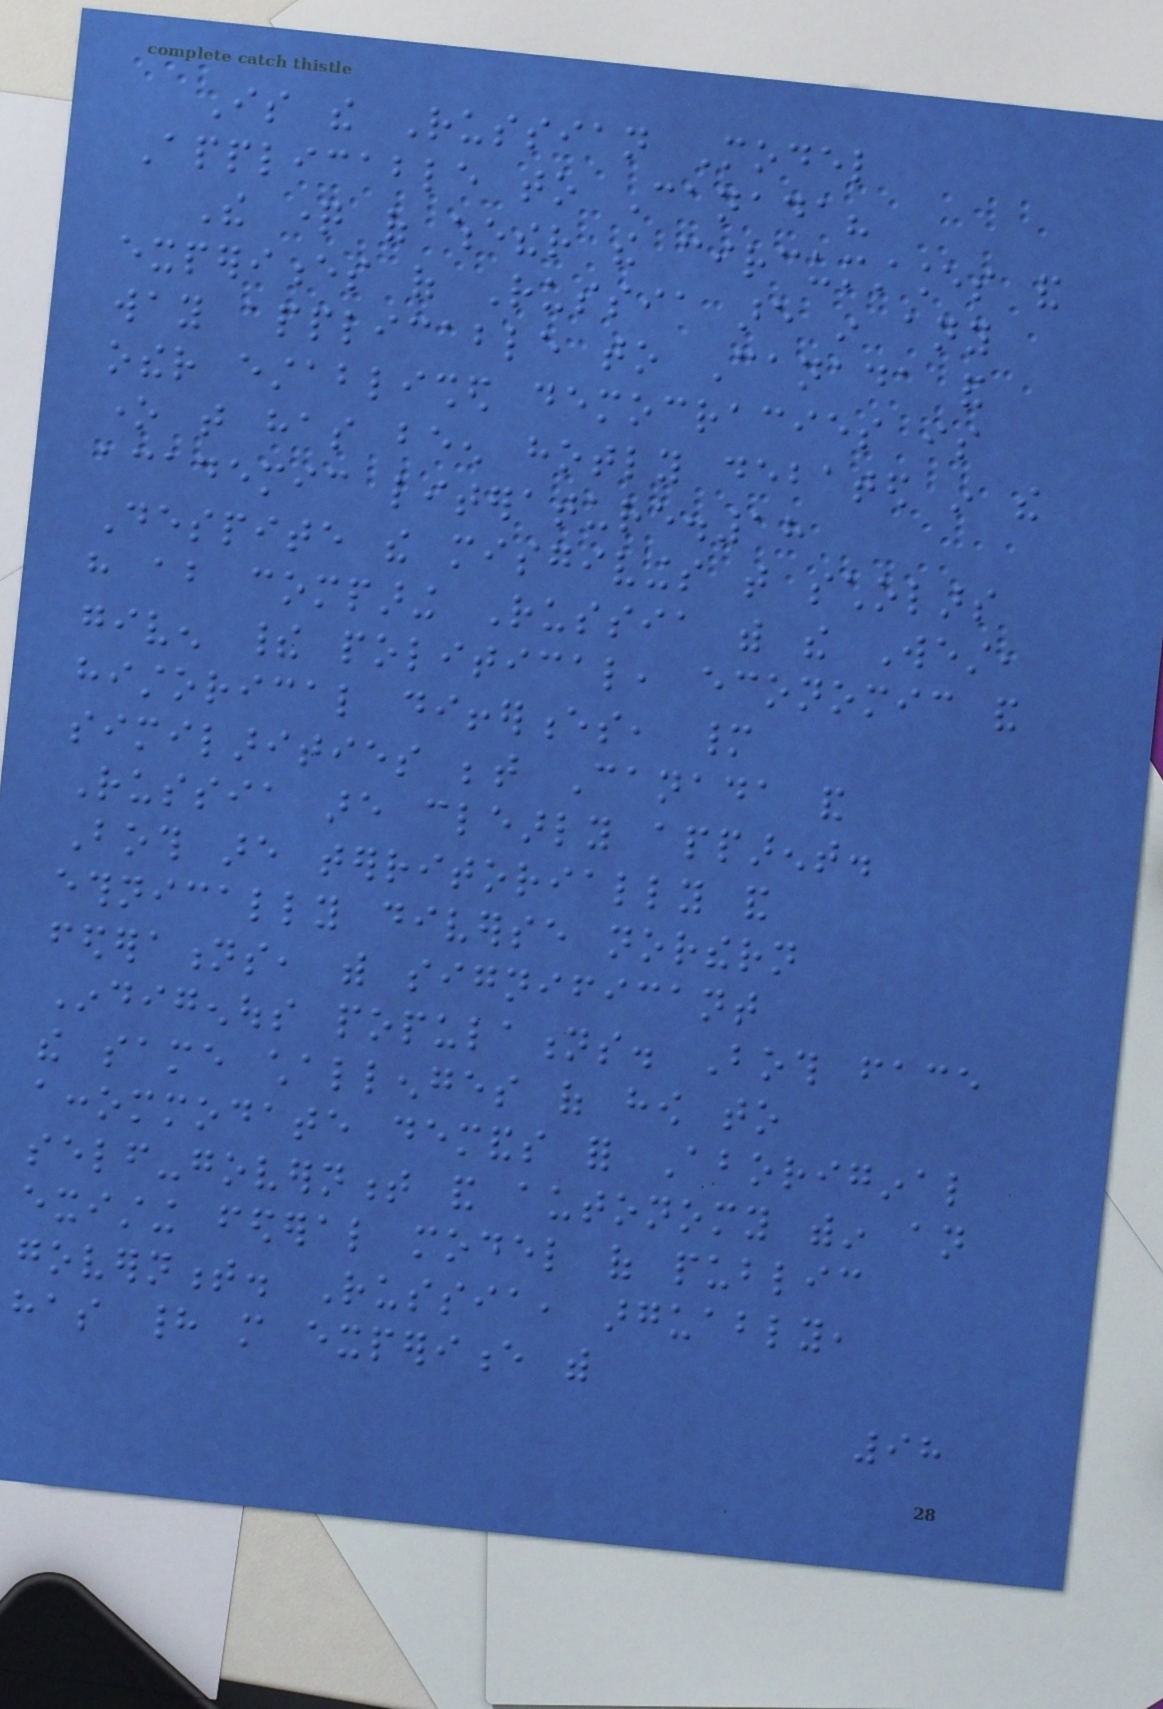Is the Russian Model
Applicable to Canada?
The question of whether the circumstances and
experiences of Russia are in any
way applicable to Canada and
other established democracies is
one that has been hotly debated in the
academic literature.18
Despite the misgivings that scholars
have about comparing Russia with the West,
given their political, economic and
historical differences, many
similarities between Canada and
Russia are clearly apparent.
Both are territorially and
ethnically diverse northern
federations, with significant
Indigenous populations. Both face
the same challenges of how to
accommodate demands for Aboriginal
self-government and autonomy within an
existing federal model of public
government. Russia, arguably,
has had more experience with
98
